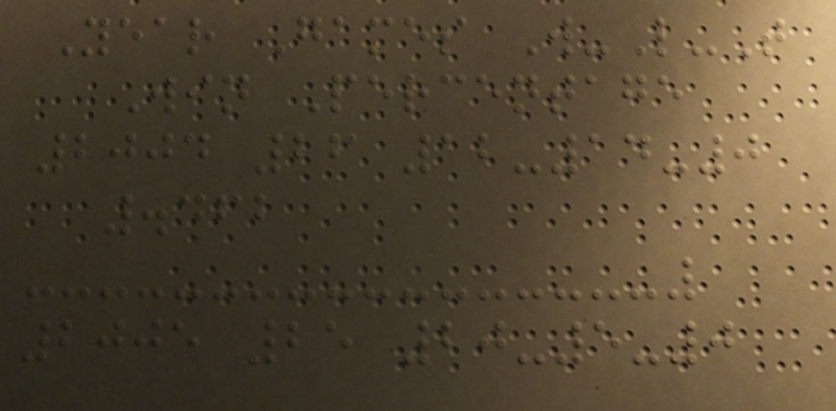Year Games W-L-T
Win Percentage
2004 26 12-14-0
.462
2005 25 20-5-0
